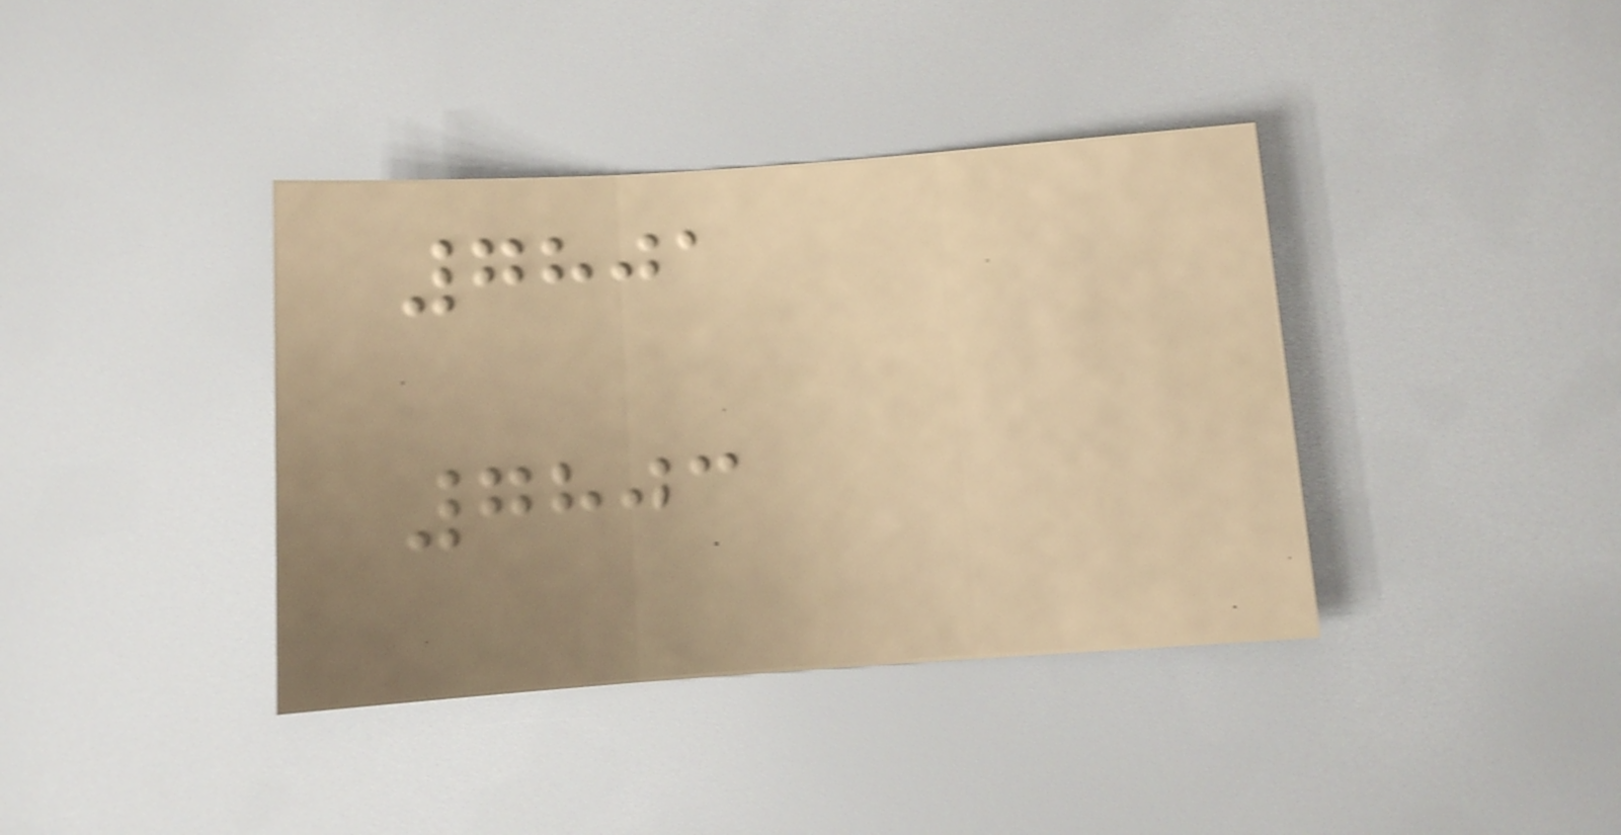7801
7803
